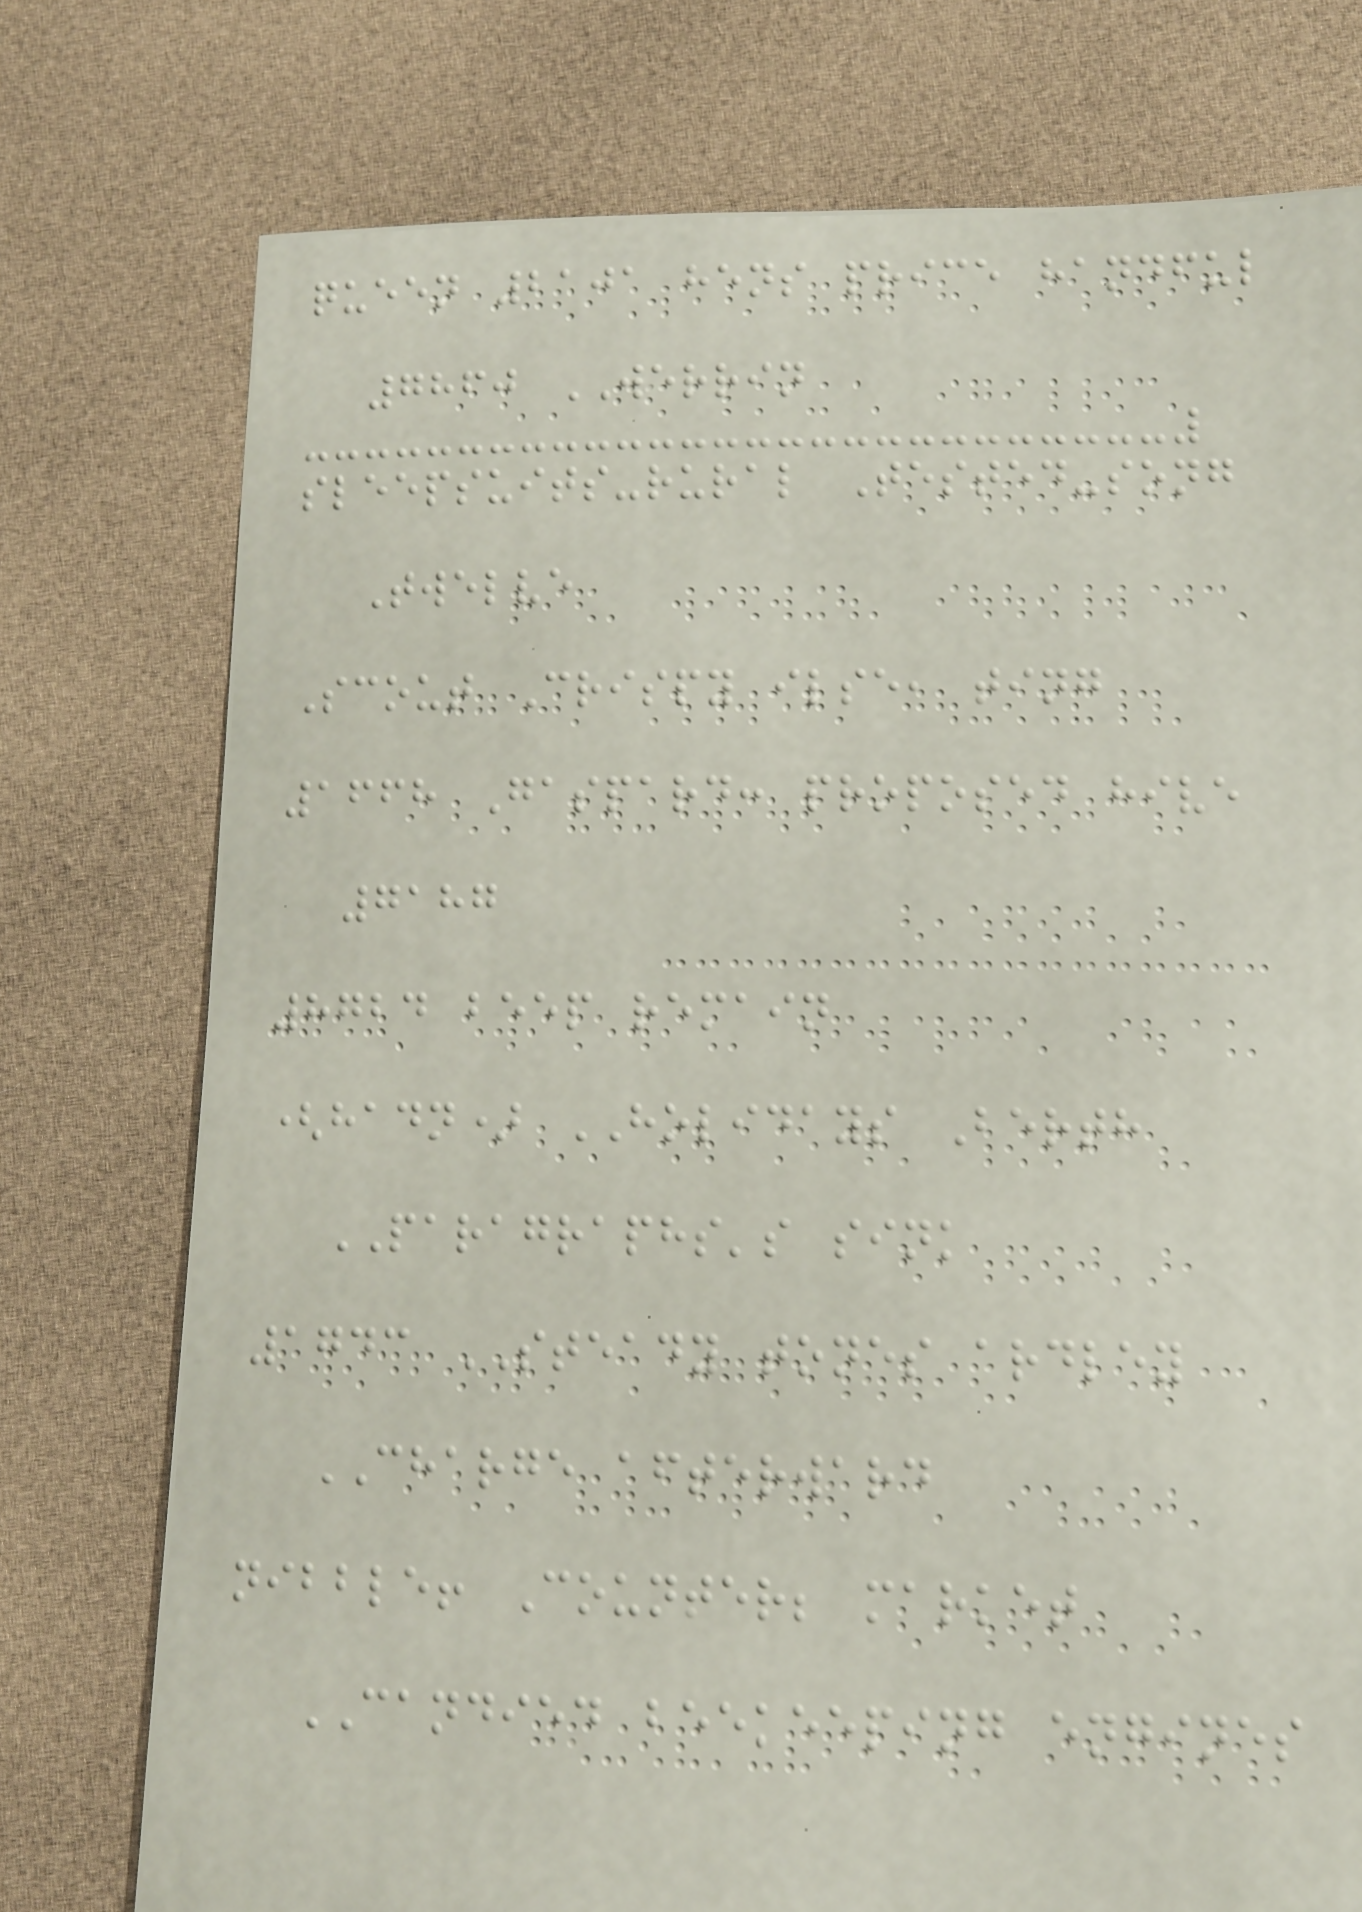queen 2101 hens price handful
7860 WERRIN
sleepsuits-rural Tested-song
Twelve
Scout Crispy ilse, ting
1668 Gaspard: proposed hive
7187
8724 beep remain
(hadn) HOLIDAYS Berth
PARAGRAPHS's sink
1743 STEADY tones ardley
CHARGE afterward
nibble! Counter; market
CANDIED beekeeping engines
